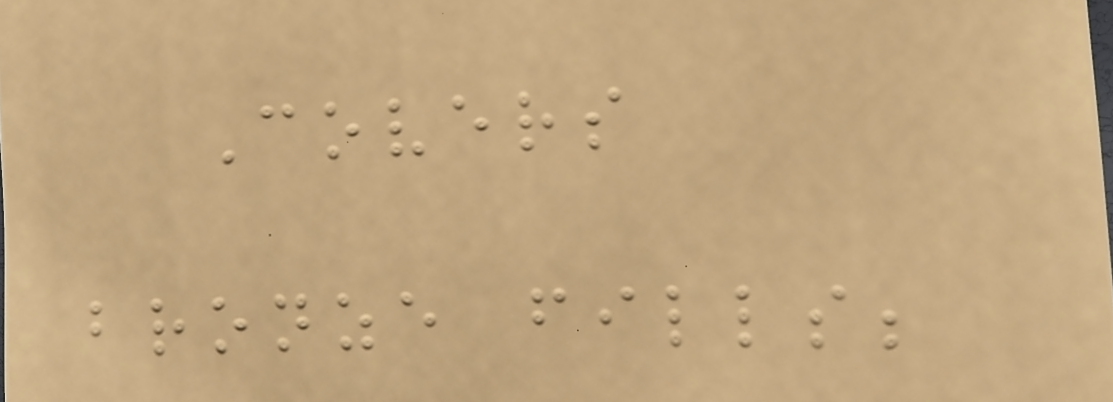Covers
bronze fills;
